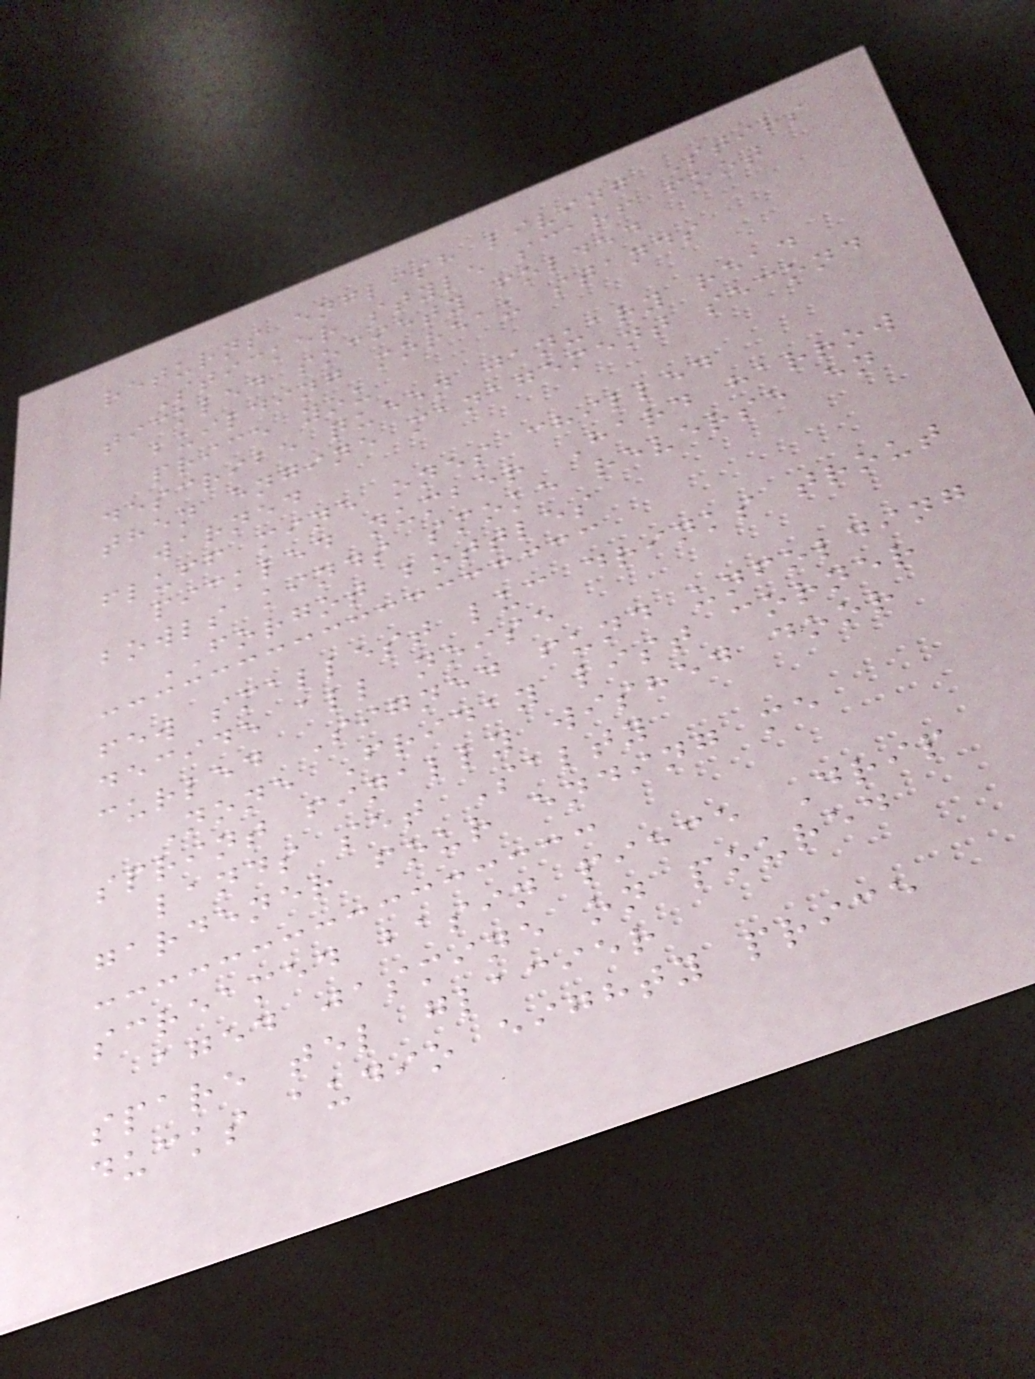returns english living Stirs
Sticker style scarf foot
tickled society folded
building moreau stands
price you
describe queen january read
then engine management second
warned
fluff mine ones chilled
pickled number Hard harrow
bowls kinds smoke reverse en
FORGOT bottles
few smallest luc drinks trout
decide all noise
curled Signed fund unfolding
None Friday list corner
sprint finally wished door
lands set Salty
gardener four ending me
screamed basin piece Drip
aged jasmine on poured
spare tel glacier
ducks audio eighty price
